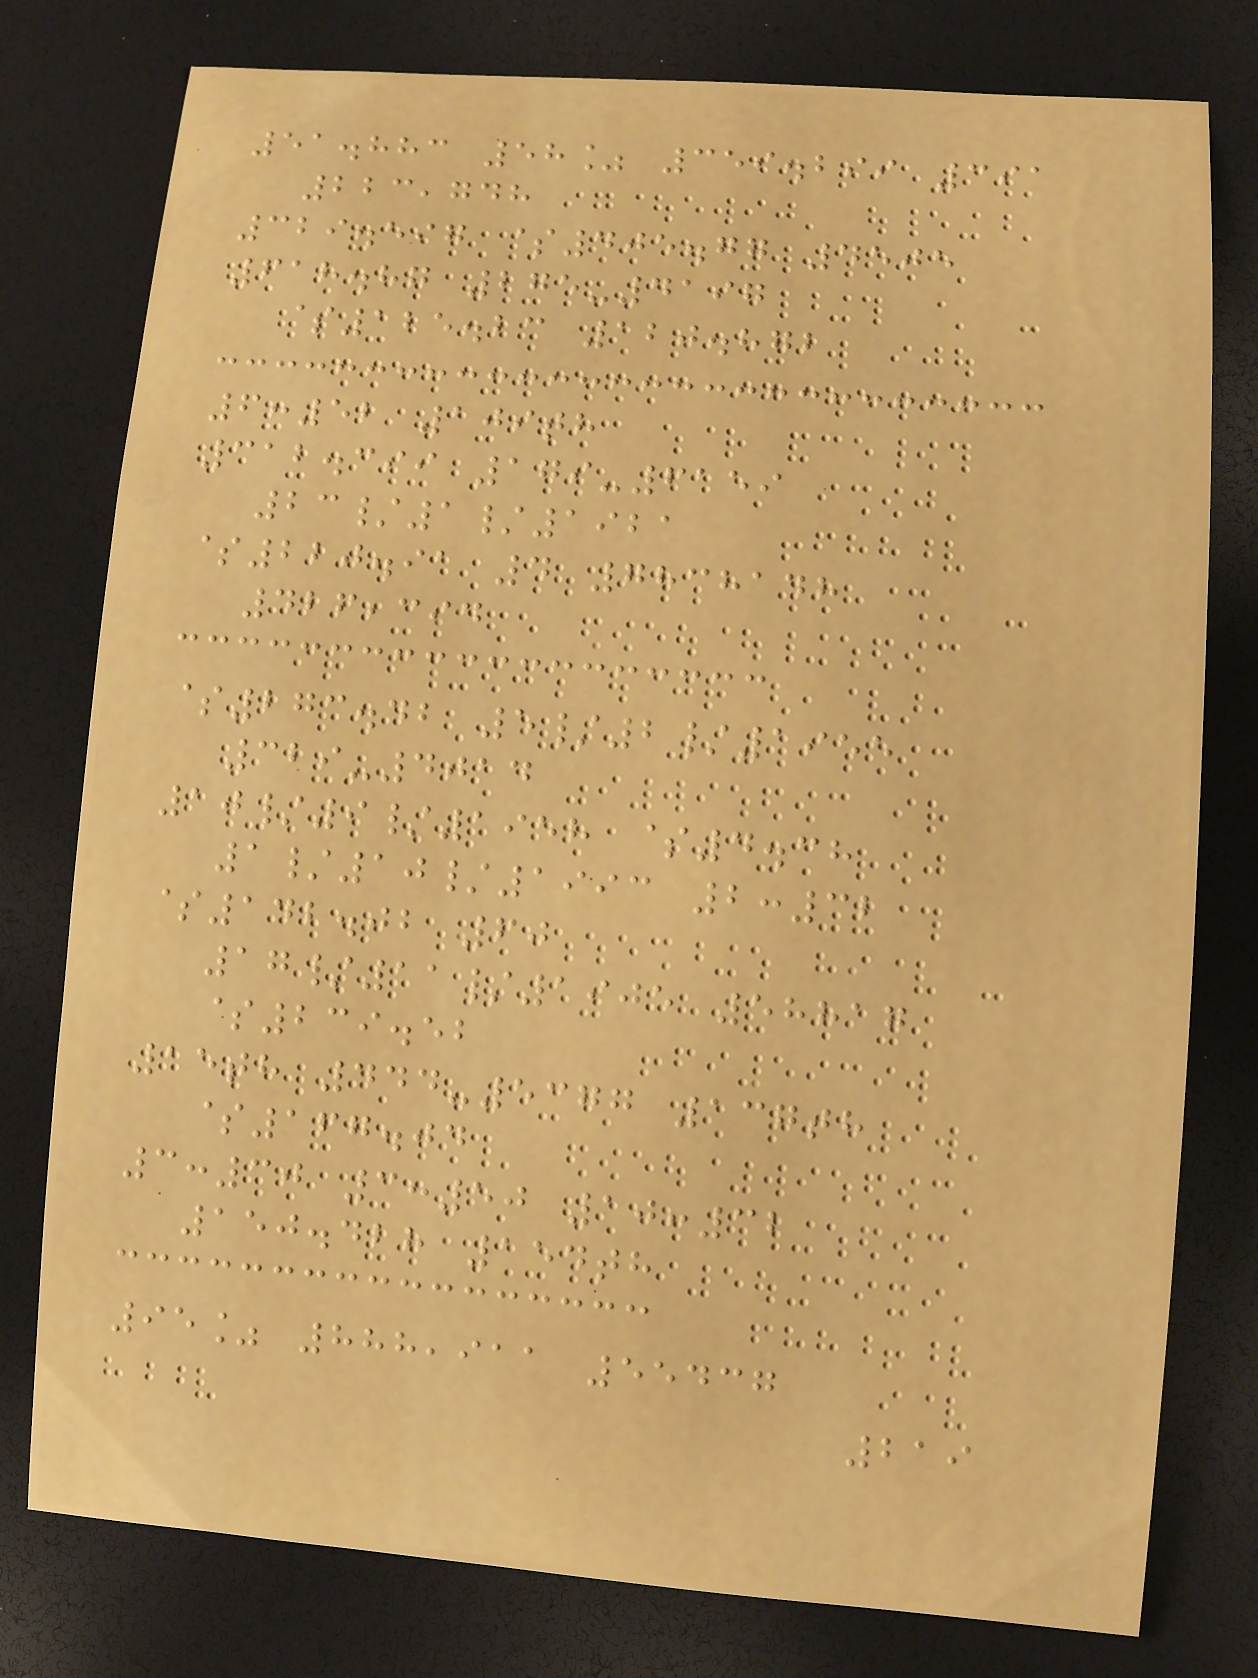51.883 58% 359.299 391
223,748
329.597 $405.77 4505
618.87 275-4197
$125.23 120.872
6:52 109th
312.399 179-6159
23/1/1921
$220.91 4 7838148
426,394
$273.42 5/2/1955
329-4014
10/9/1958 $4.38
1/10/1993 2:32
$142.02 60
17/11/1905 58817
$239.52
15th 444-5377 137th
$167.04
3:30 3:50 10:32
150.428 154th
95% 888,911 55437
219
